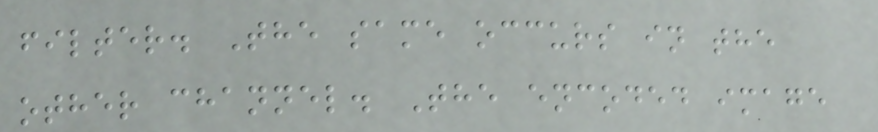filter. The same occurs in the
other channel. The encoded image
